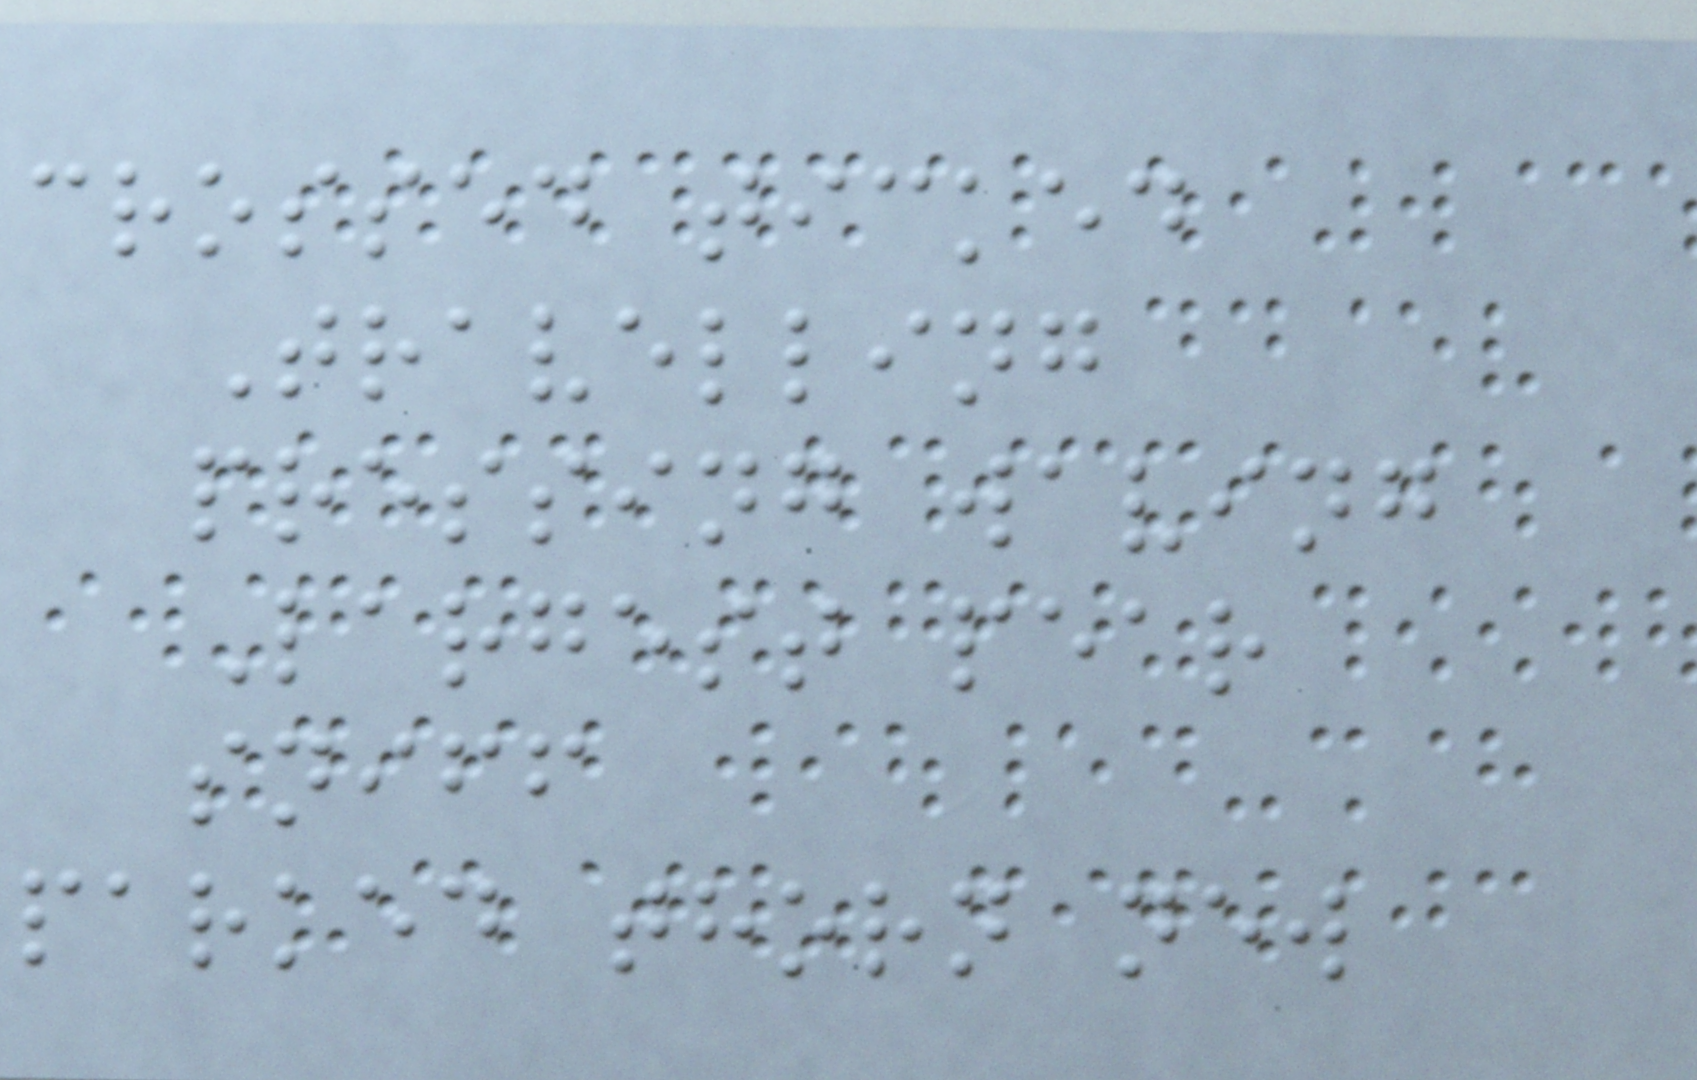crossed ticked
Travelling
pressing waving
Largest pear
sniff
parked thorn new
